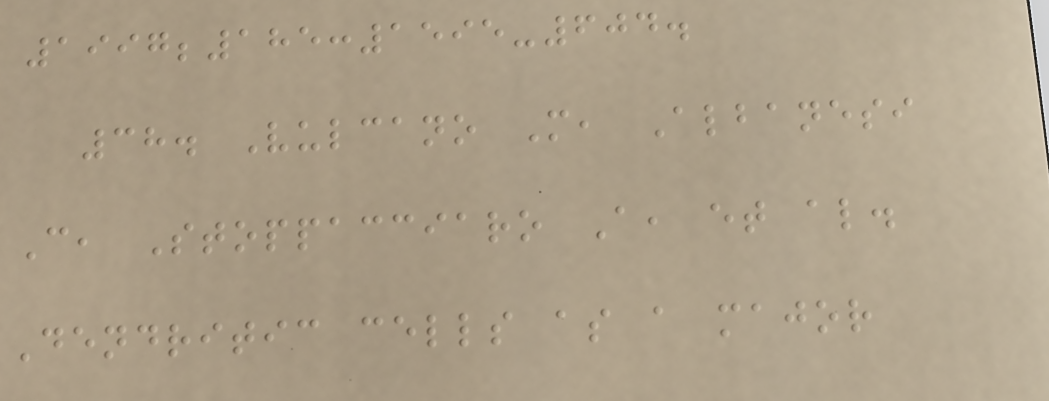1997;185:1595-604.
38. Vulcano M, Albanesi
C, Stoppacciaro A, et al.
Dendritic cells as a major
